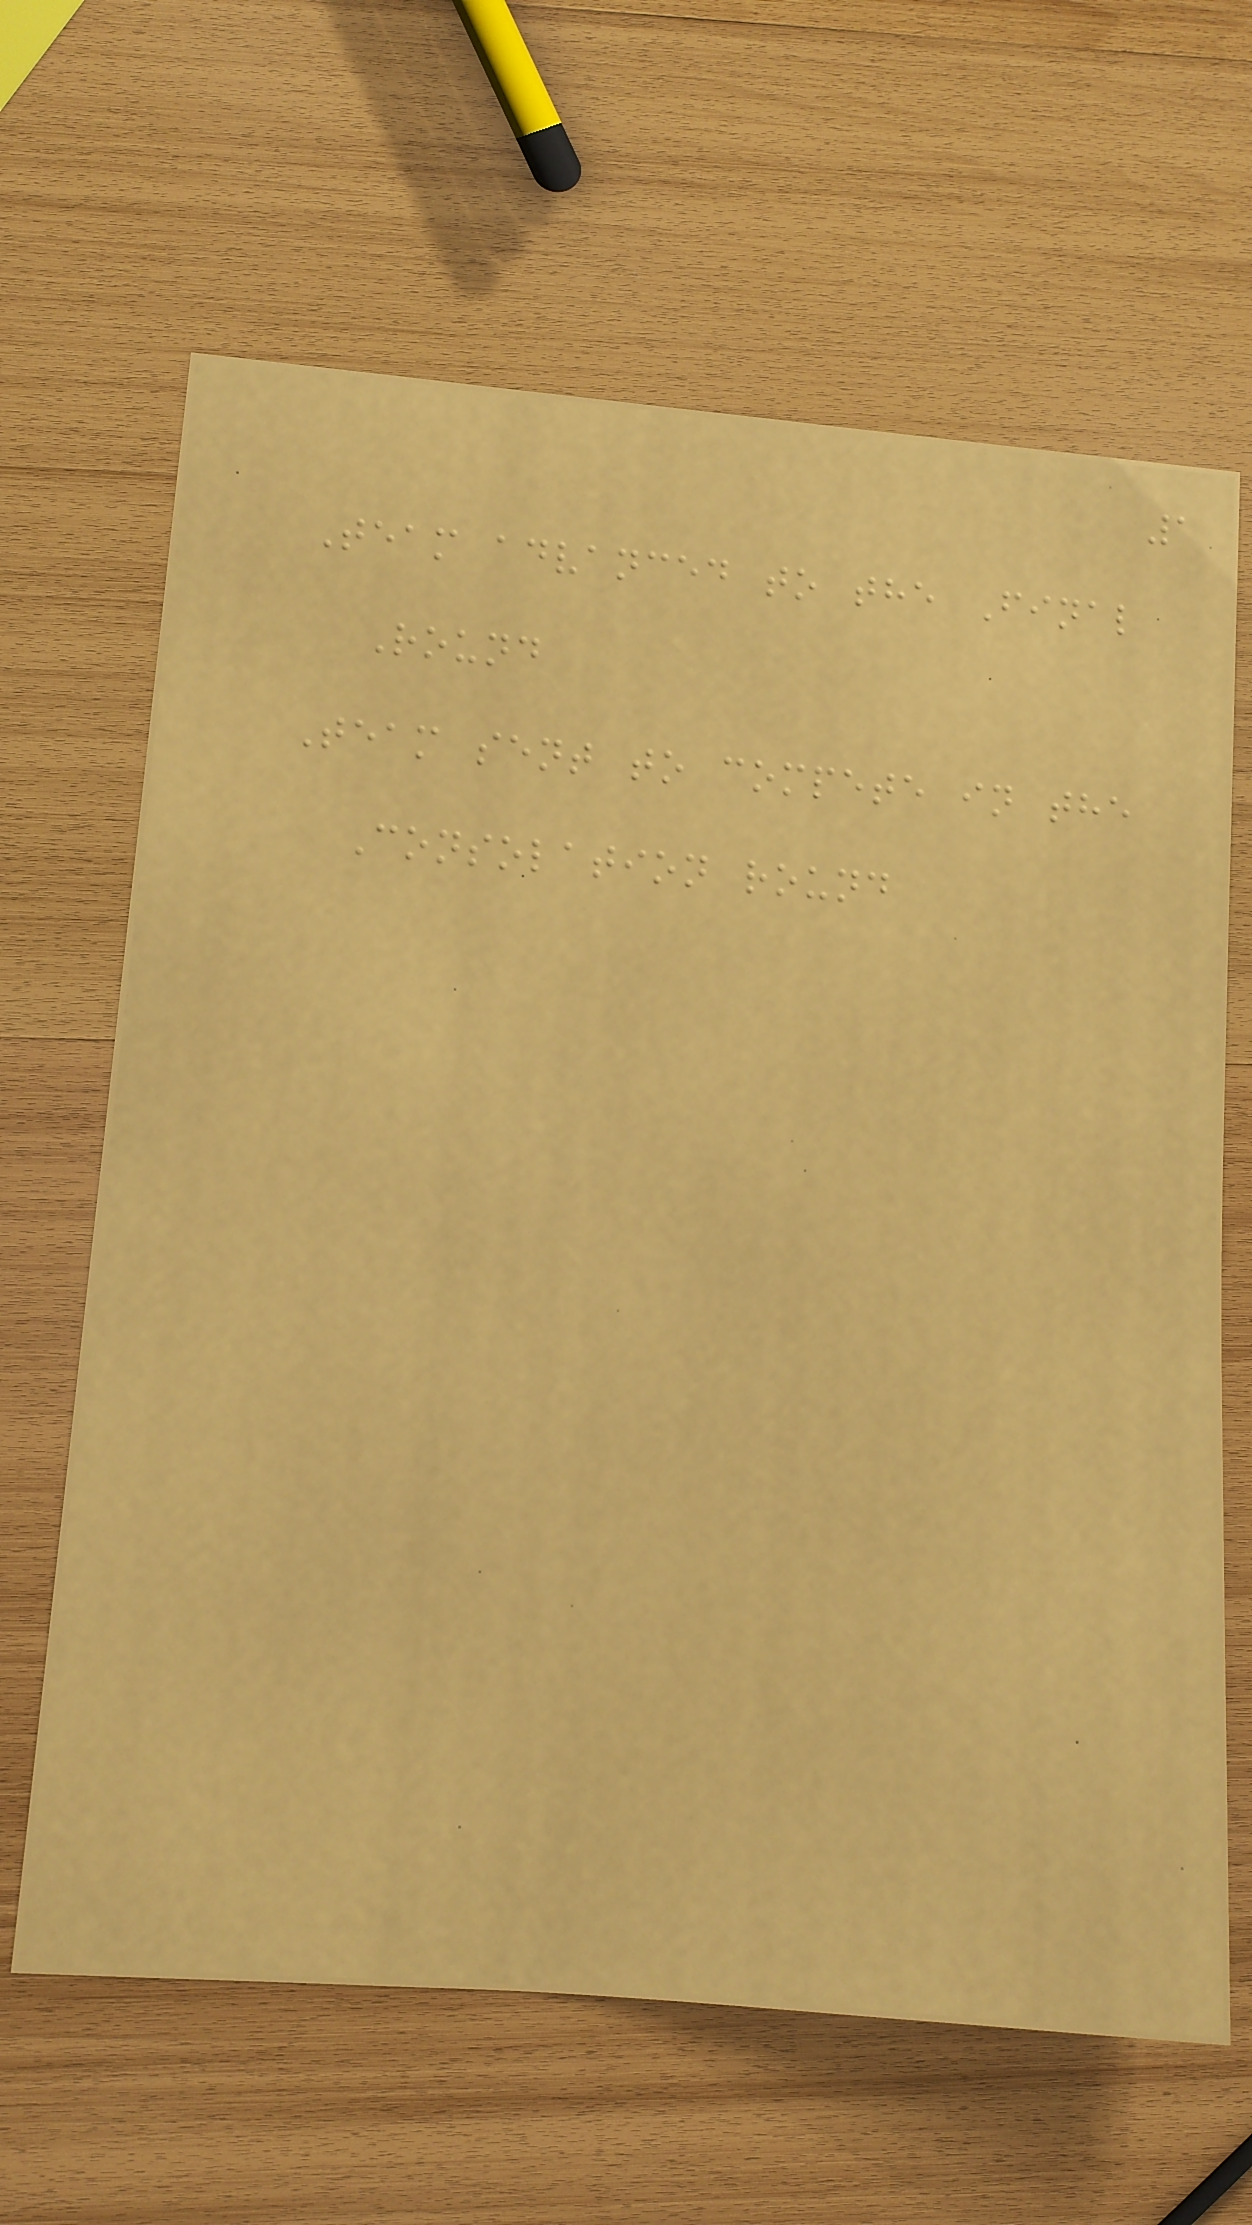1
Team advanced to the Final
Round
Team sent to compete in the
Consolation round
